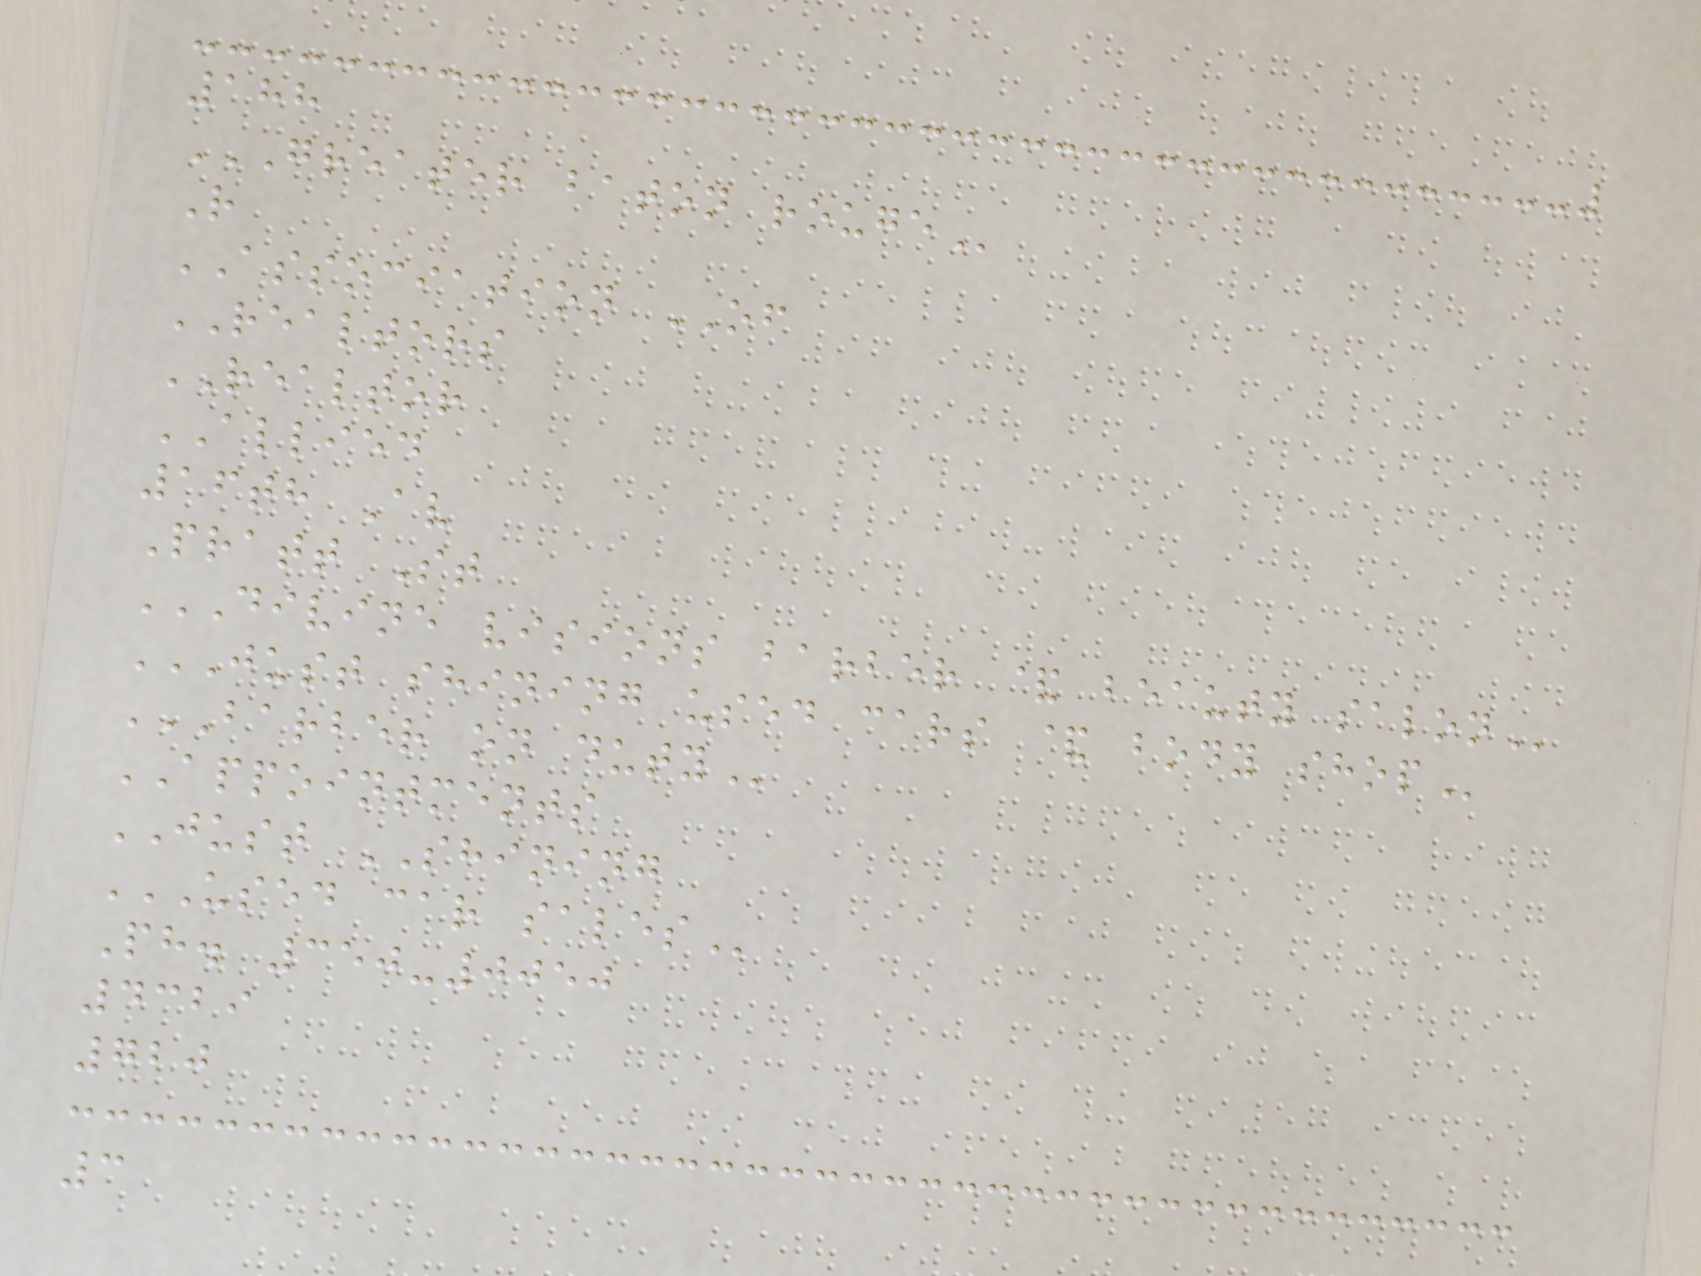188
GREATER BATON ROUGE
R
ASSOCIATION OF
REALTORS
REALTOR
ALLIED
16th Av
Pratt St
DIVINE VISIONS BARBER & BEAUTY SALON
JUST SHINING USED CARS & BODY SHOP
BARBER ON DUTY
APPOINTMENTS
JUST SHINING
USED CAR SALES
Ph. 350-0050
4329
720
3
